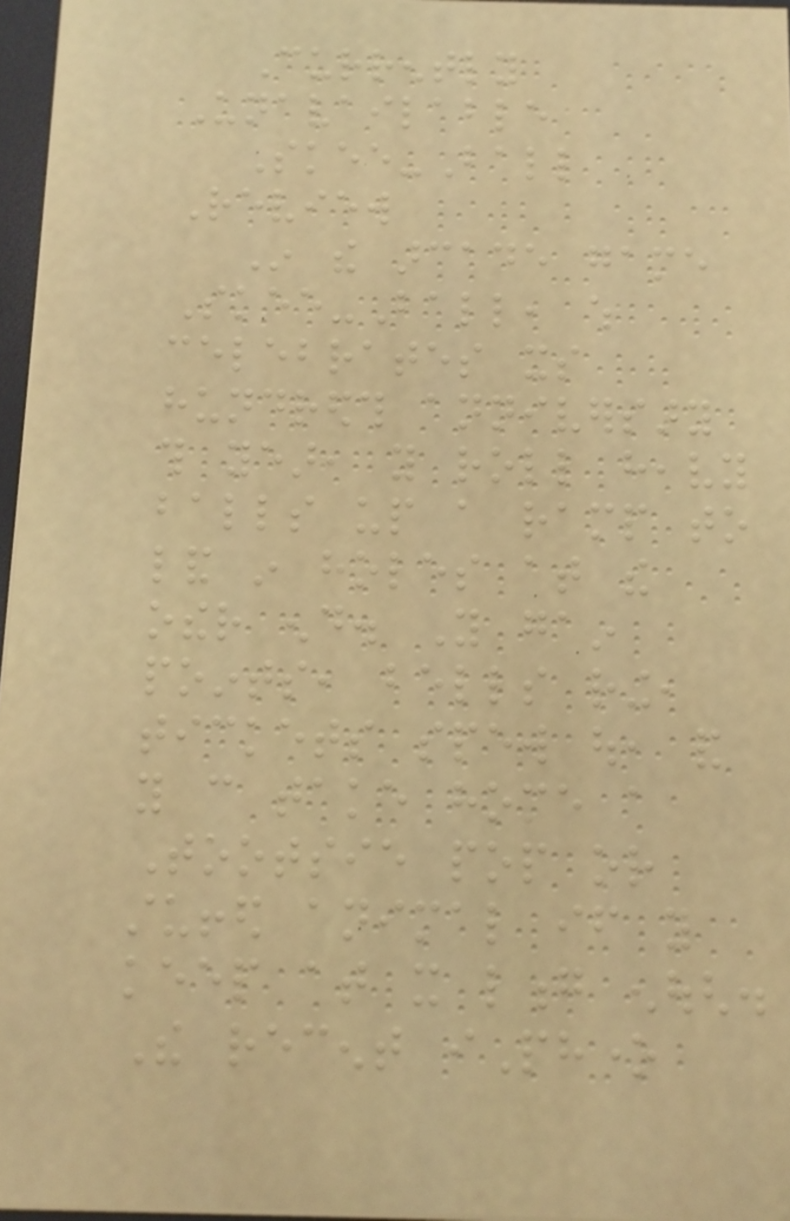Currently
Unavailable
Skee-Ball
Review
In the arcade game
Skee-Ball, which
celebrates its
hundredth anniversary
this year, you roll heavy
balls up a ramp to
land in holes at the
other end. You gain
points, bells ring,
tickets spew out, and
you can take home a
Tootsie pop or
stuffed animal if you
keep at it long enough.
The recent iPhone
